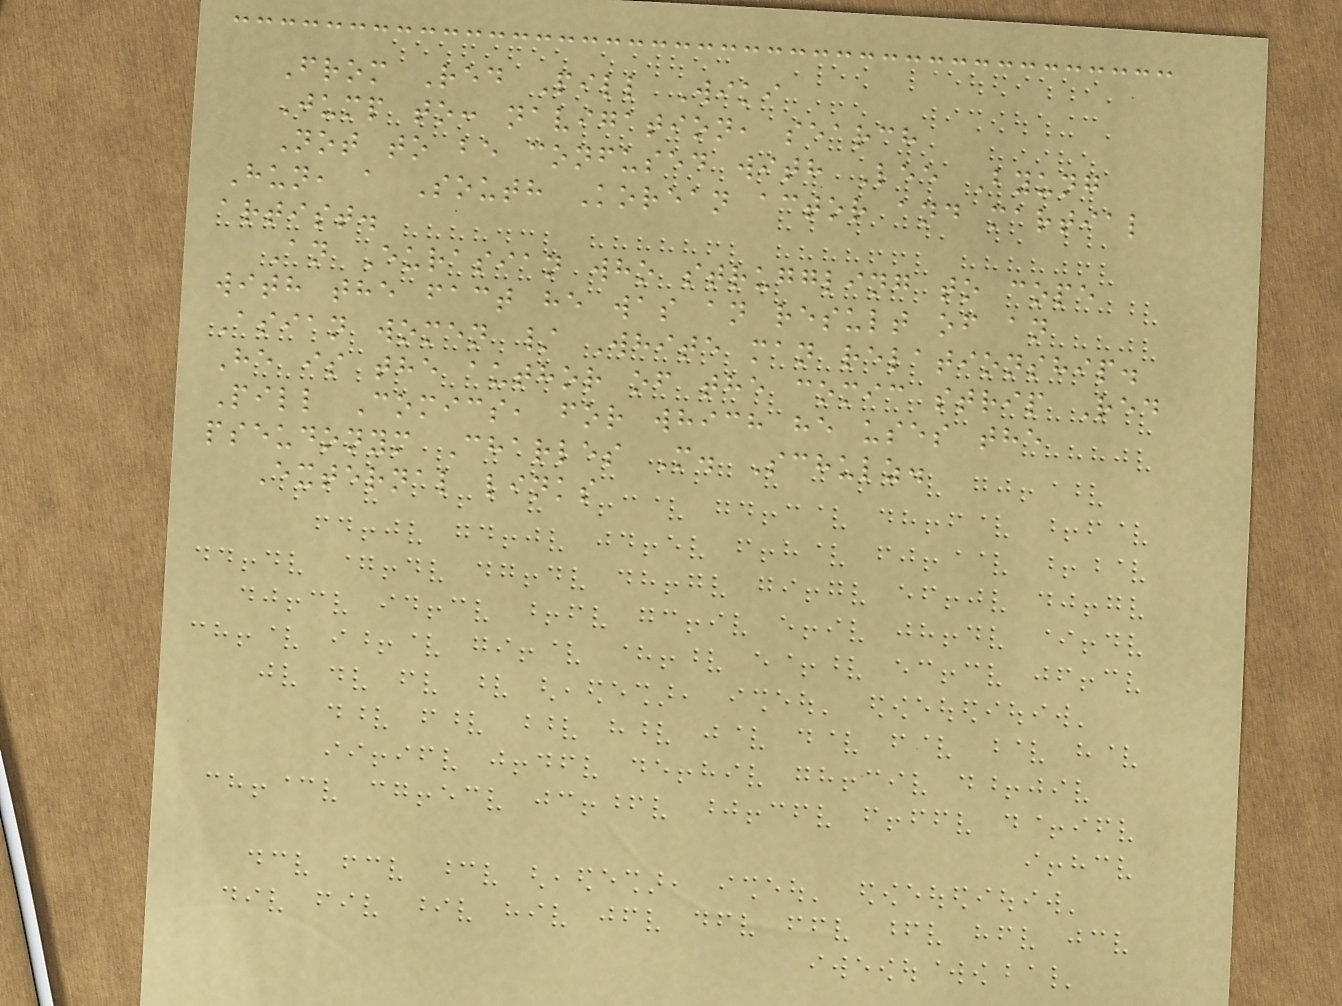From Red Pill Wiki
Jump to: navigation, search
Not to be confused with Lee Byung
Hun, a South Korean actor and martial
artist.
An Eurasian who struggling to cope
with the fact he was an result of an
Asian women / White man relationship.
He is the author of the comic strip Red
Pill Comics, for which he uses the
pseudonym Charles M. Schulz.
External links
